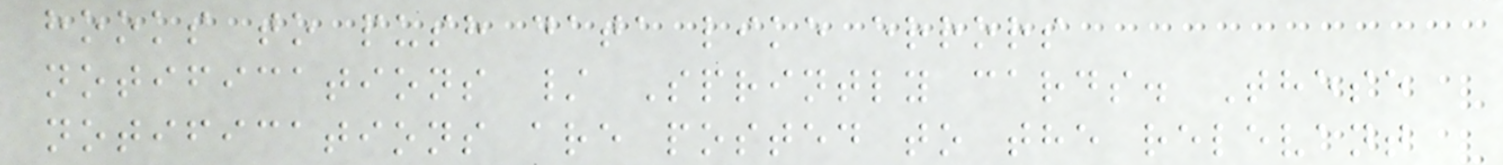hooks to push data like errors
notifications / Sprintly cards. These
notifications are posted to the relevant
